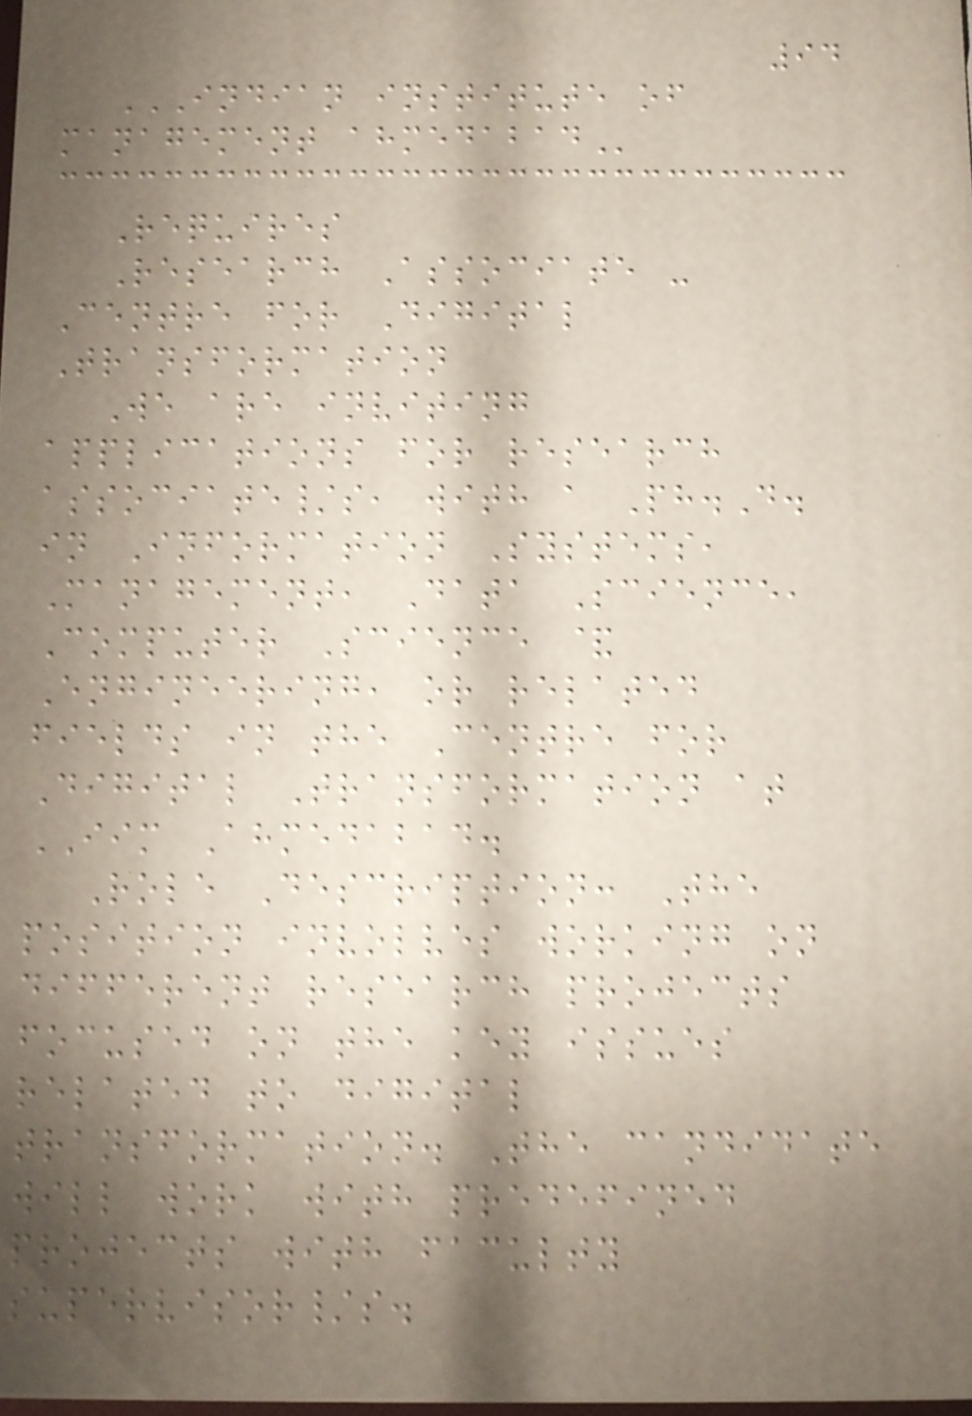94
INDIAN INSTITUTE OF
MANAGEMENT AHMEDABAD
Requires
Research Associate -
Centre for Digital
Transformation
We are inviting
applications for research
associate/s, with a Ph.D.
in Information Systems,
Management, Data Science,
Computer Science &
Engineering, or related
fields in the Centre for
Digital Transformation at
IIM Ahmedabad.
Role Description: The
position involves working on
different research projects
focused on the key issues
related to digital
transformation. The candidate
will work with predefined
projects with faculty
supervisor/s.
